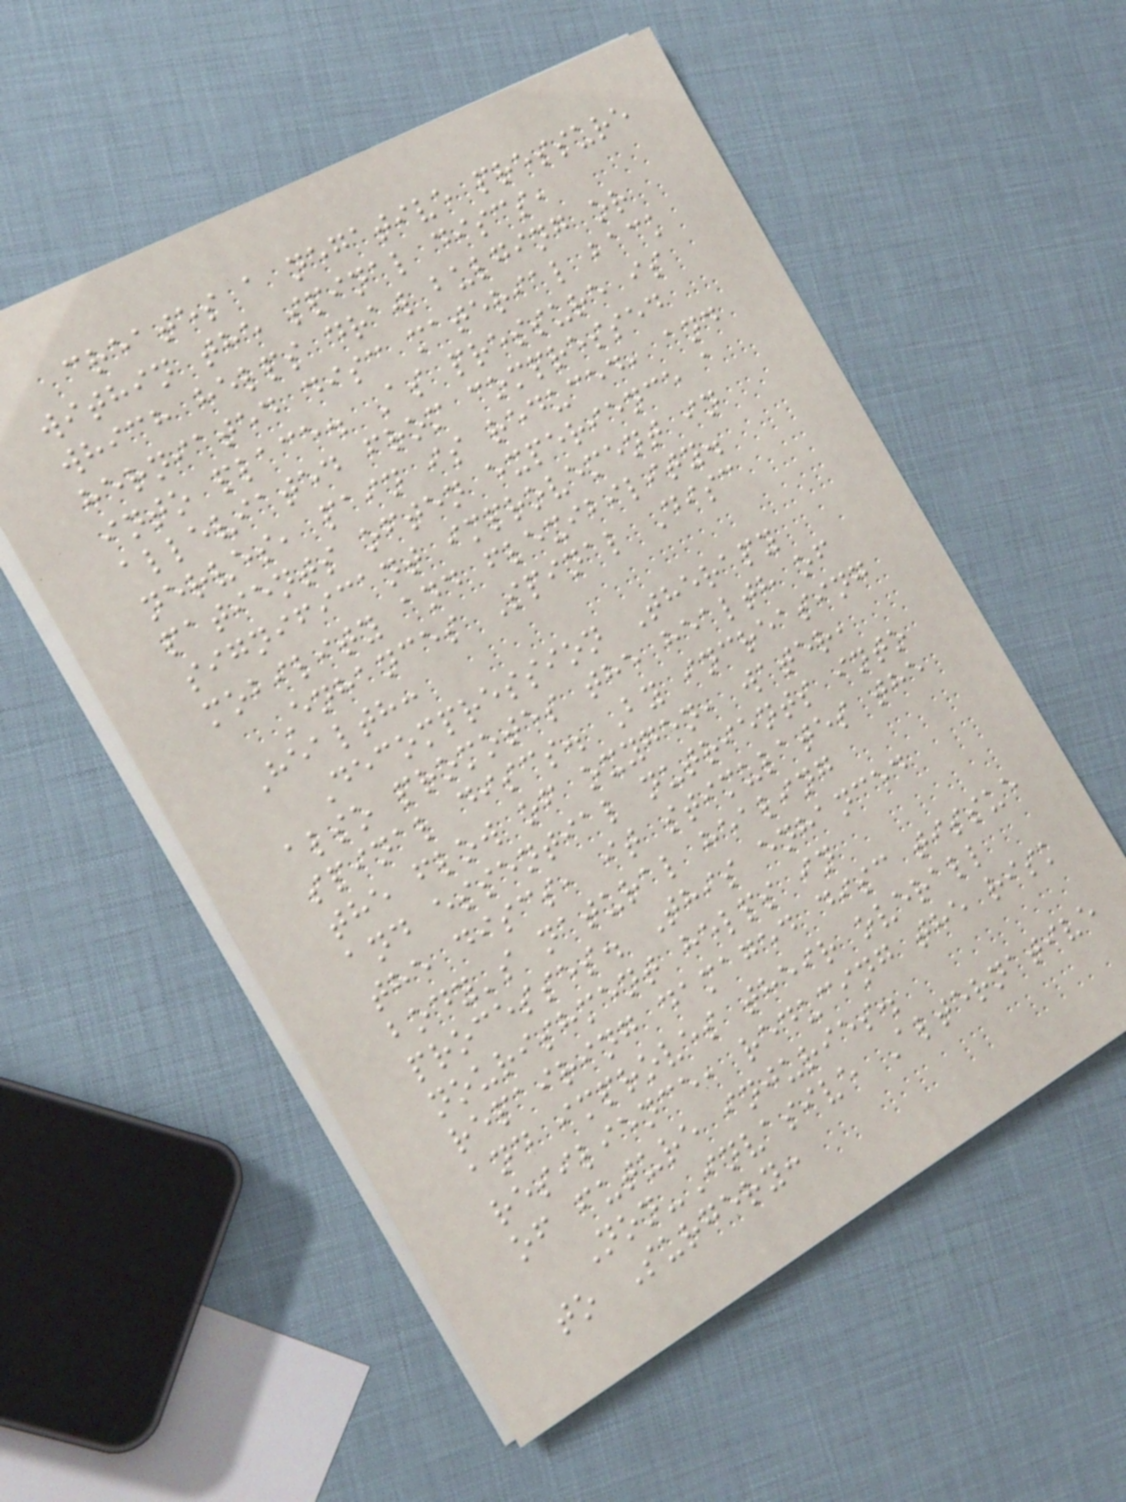creates a negative pressure
within the spinal discs,
which helps draw bulging or
herniated disc material back
into place. As pressure is
alleviated from compressed
nerves, pain is reduced, and
patients often experience a
significant improvement in
mobility and flexibility.
Enhances Spinal Disc
Health:
Decompression Therapy
also promotes the health of
spinal discs. By increasing
the flow of oxygen, water,
and essential nutrients into
the discs, it stimulates the
body's natural healing
processes. This enhanced
nourishment helps in
repairing damaged disc tissue
and improves their overall
resilience, reducing the risk
of future injuries.
Non-Invasive Alternative
to Surgery:
